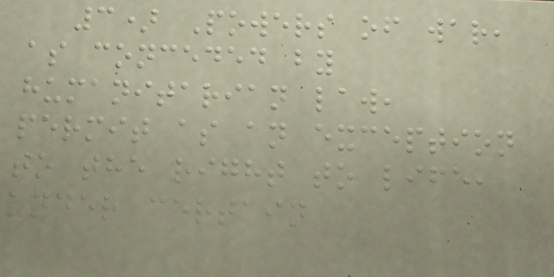3) Powers of war,
as conceded by
humanitarian law,
permit as an exception
to the right to life,
under certain
